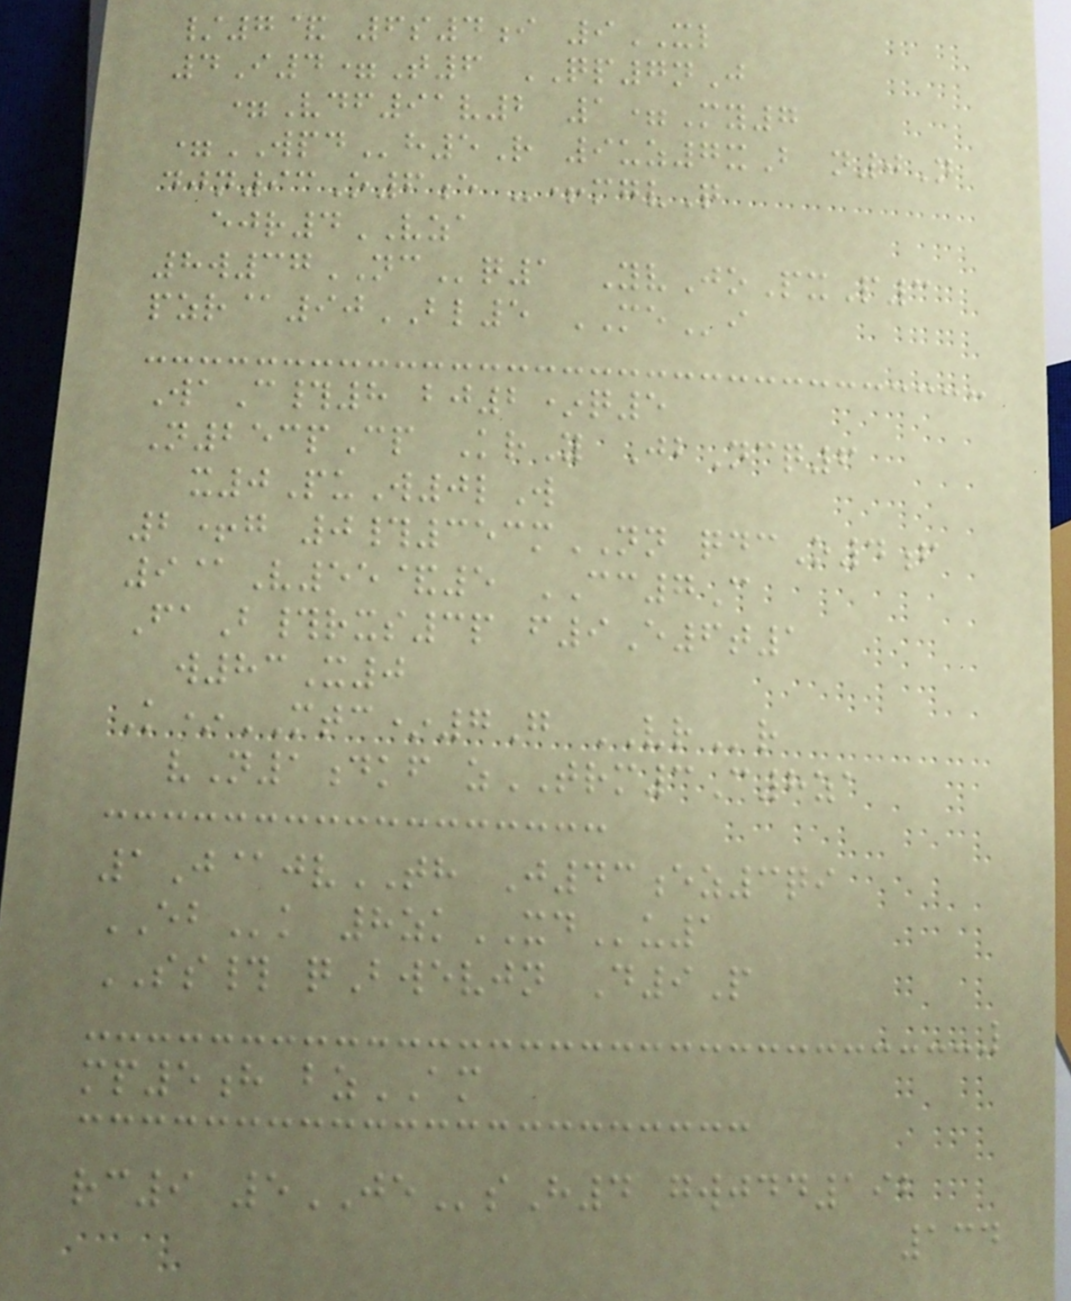/7& 6s4i 9XL
4I4=T6 QP7nJ
=Vdf91v2 1=My7
=WPDh5R 9uz7xB n0N
djn93O6e -+mgvQ
ejr4VZA
8w37NCq1 YvJoPxP3
pzr@90BL5 MEi
WaC#8 bj2*q5
N253pCp KrY JbNcq6
x0PuW0lW
2+g 0#353mNN qdcO4f
9@V55&5 CC7C
FaB#rxs3p f9E6t1
w83X0
K*MTC*7G VRr
vN1dkf zTRM3C8za
1J@jvTH J43ez3qi
EBk 8zkXDu1
SS# qBwevjn D9P
mp5h bzAM
rc9 5JEsH4 gwjdd192
134
